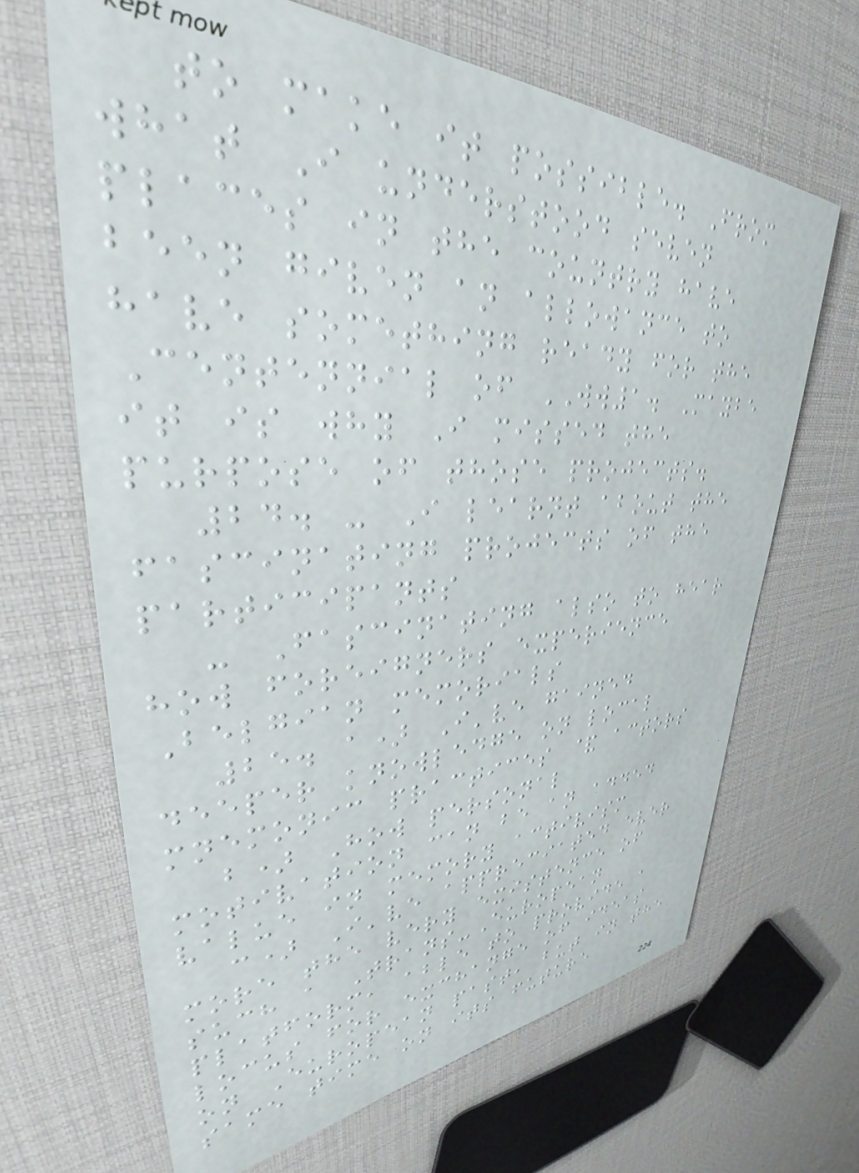to make it possible. From
what I understood seven
places in the country have
been given an allowance to
have something ready for the
Centennial of WW1. Maybe
it is why I missed the
purpose of those projects.
24. - I learnt about the
fascinating projects of the
participants
- Fascinating also to hear
how foreigners experience
Belgian memorials
25. a) I've gained
deeper knowledge on local
mnemonic practices & actors
b) How personal
motivation can be an added
value in memory activism
c) I've appreciated ever
more the very existence of
such a Trans-European
platform, able to provide a
locus for exchange of ideas
on European past, but in the
same time on its future
